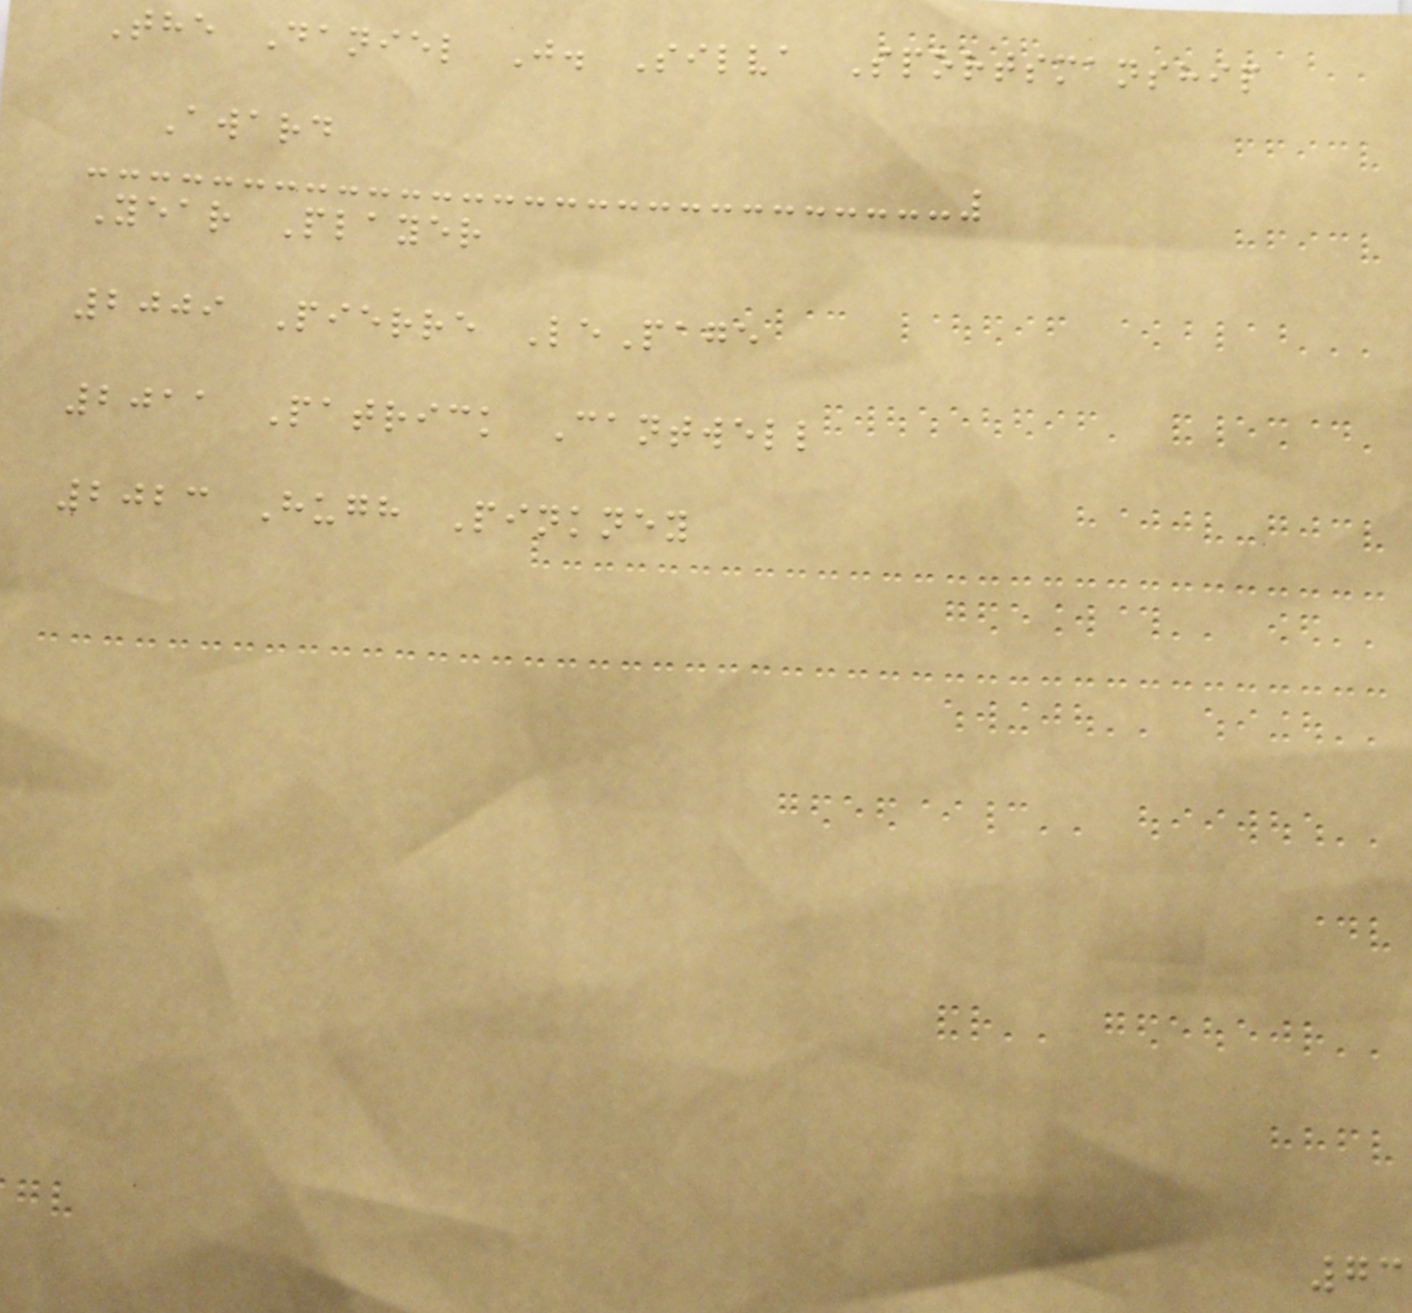The Daniel J. Silva Sportsmanship
Award
Year Player
2009 Pierre LePage
2011 Patrick Cantwell
2023 Hugh Pinkney
73
